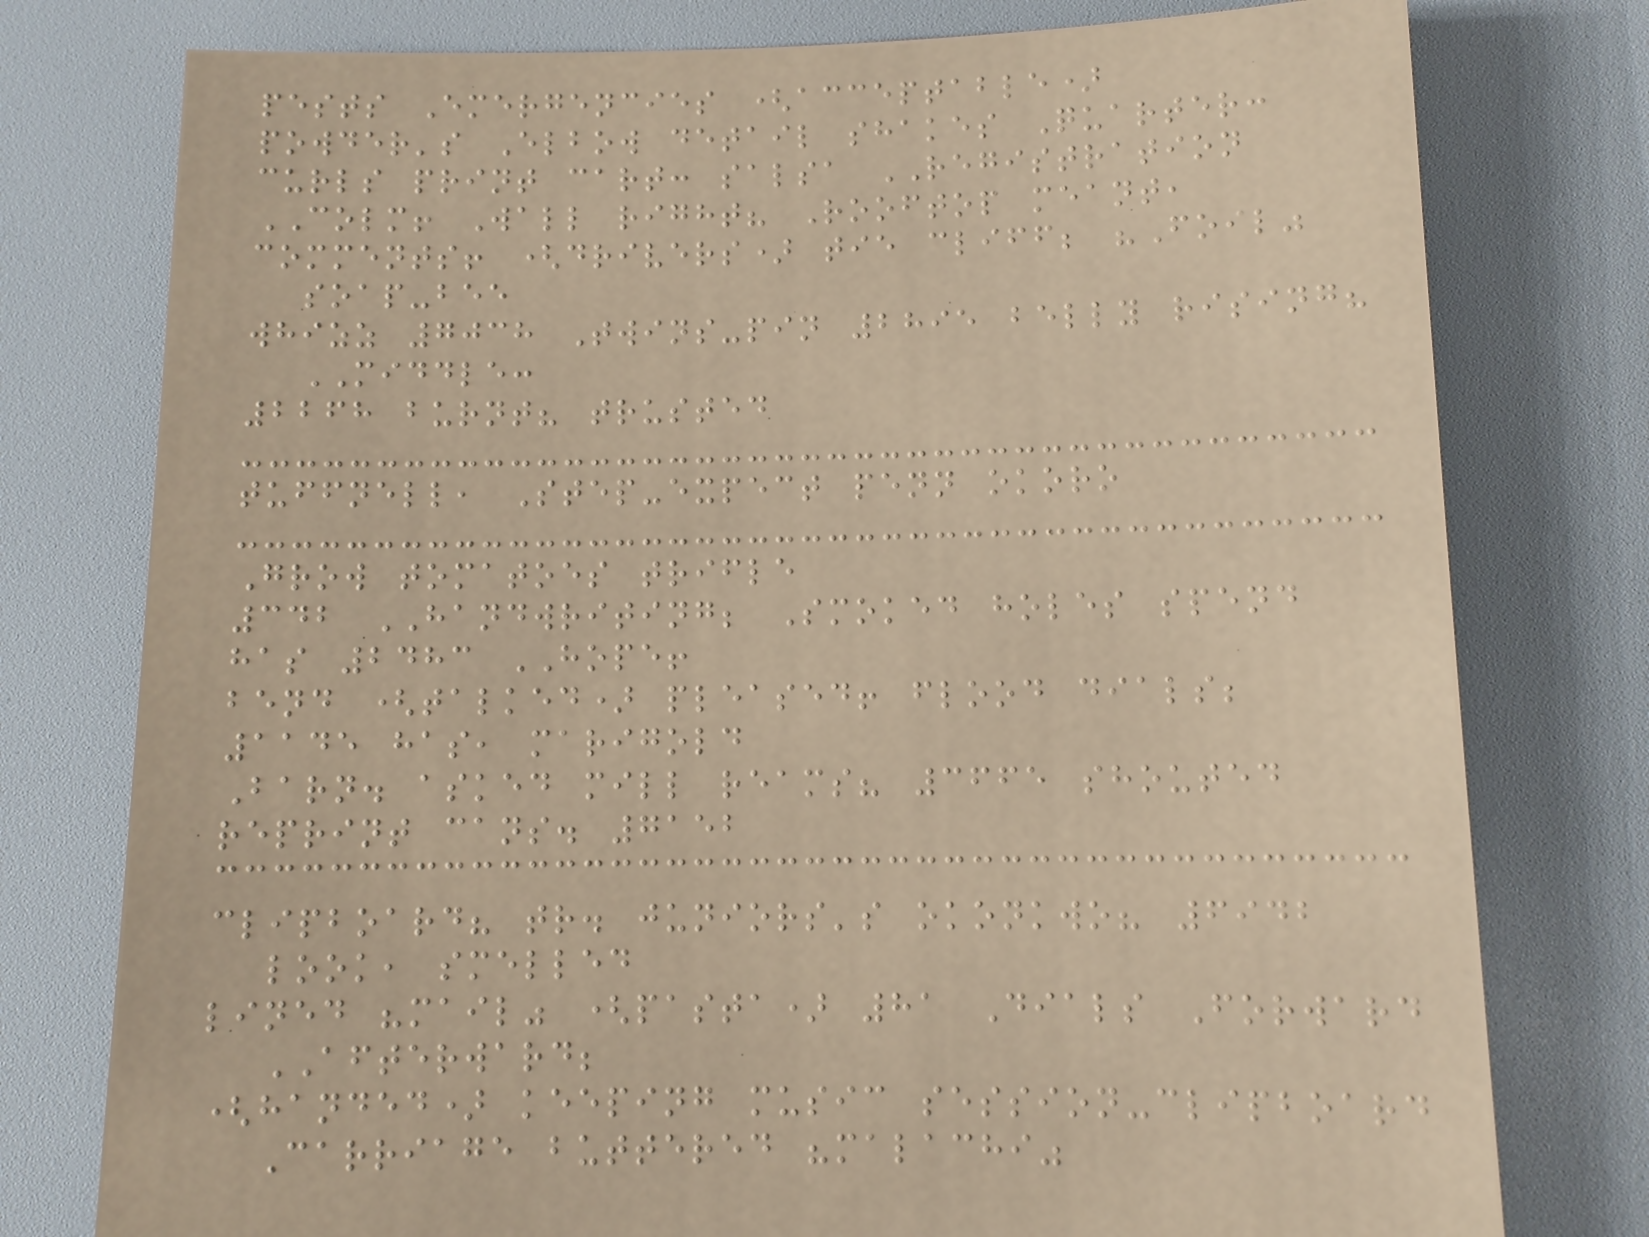pests Emergencies (acceptable)
powder's Elbow detail shakes Quarter:
curls print cart: salsa REGISTRATION
COLM! Wall right? Rooftop meant,
comments! (drivers) tie cliff; "Foil"
soap-bee
whizz 7038 Twins-pin 2895 belly rising?
MIDDLE:
2268 burnt? trusted
tuffnell, Step-expect penn okoro
Grow tomatoes trifle
342 HANDWRITING; Smoked holes spend
has 2483 HOPE!
bend (talked) pleased! flood dials;
1145 has, marigold
Barn. asked mill reams? 3665 shouted
reprint cans. 7152
clipboard? tr. juniors's okonkwo? 6942
look, smelled
lined "mail" (pasta) 81 Dials Forward
AFTERWARD;
(handed) keeping music session-clipboard
Carriage buttered "malachi"
